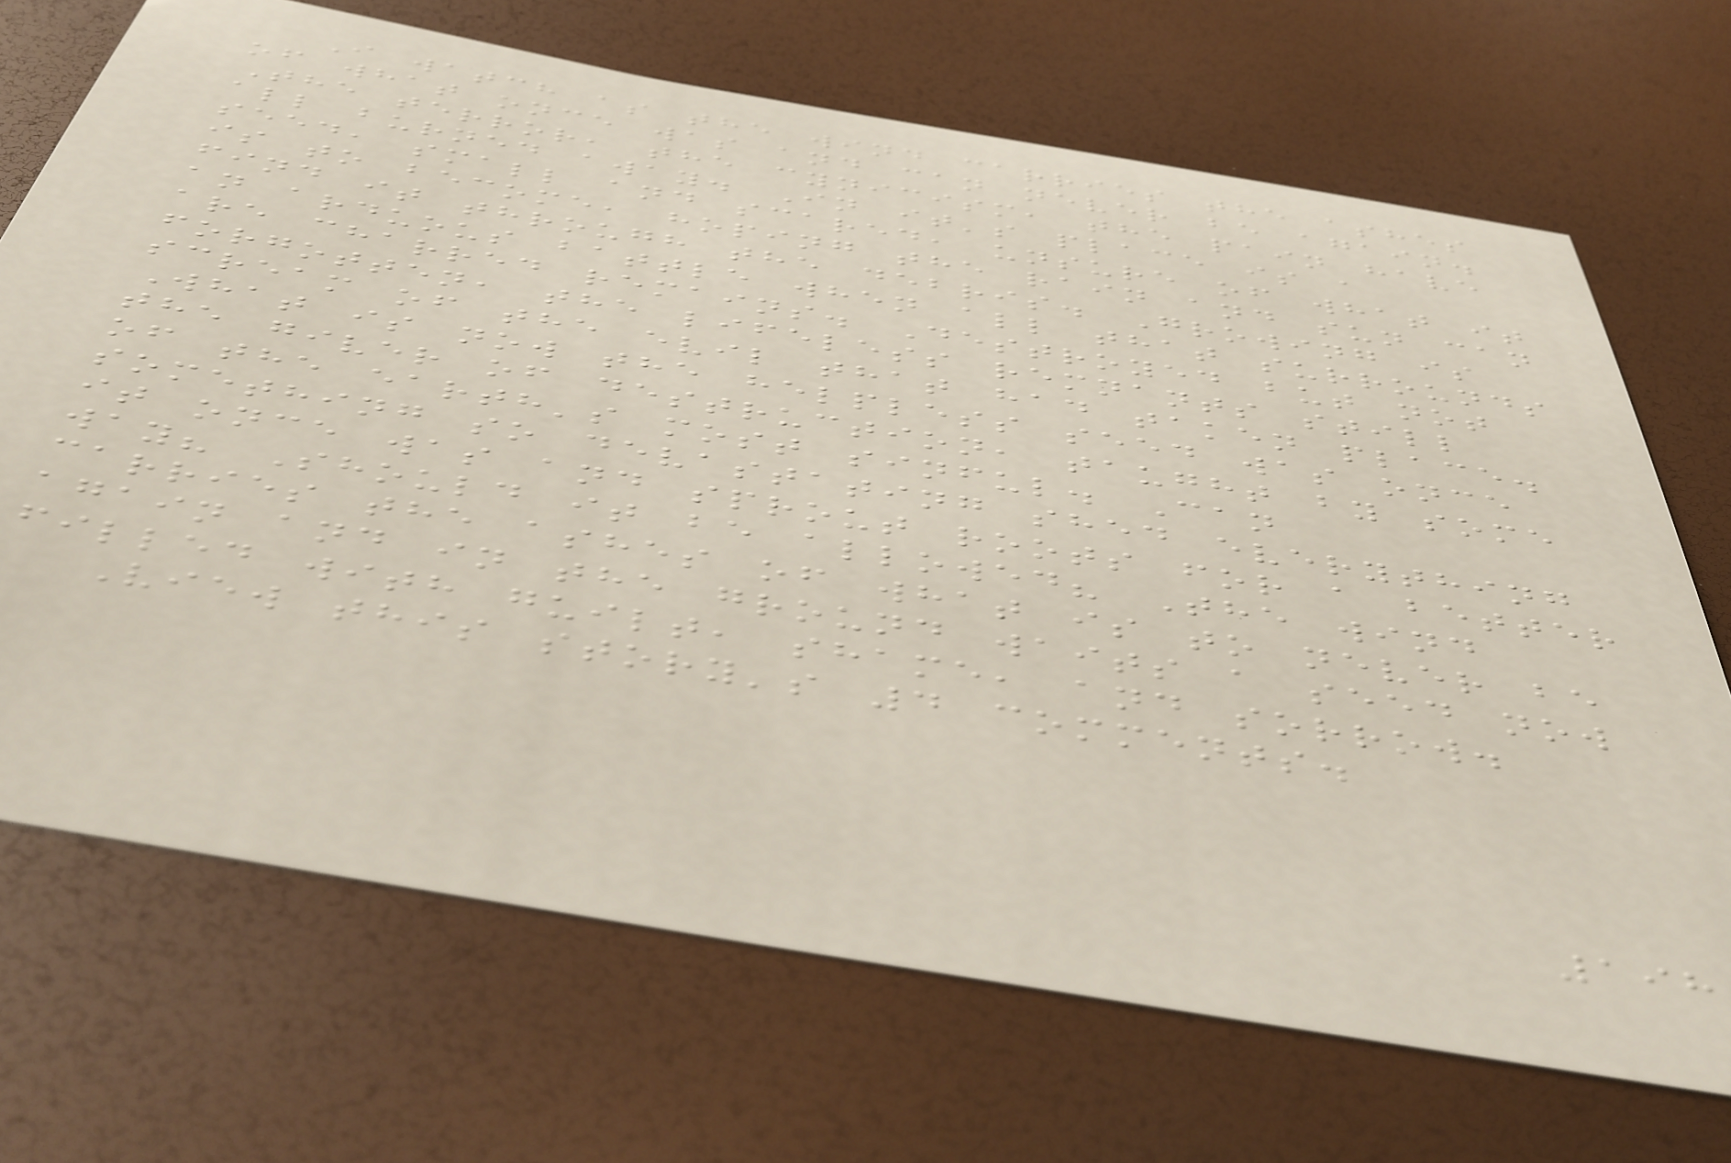I watch as the wind carries the ashes
of what once was and can never be again.
The terror, the cynicism, the pain have
all burned away. In it's place is a
seed, small and scared, unsure of what it
is to become, hoping the rain and sun can
find it through the debris. Growing is
an arduous battle when all that surrounds
are charred remains. Destroyed but not
forgotten, the lifeless remnants still
scream of the evil that had taken place.
What is now the helpless seed was once
the giver of destruction, taught by some
of the earth's most sinful. Can
something so devastating shed everything
it once was and sprout roots for a better
way? Should it be allowed? The wind
carries the ashes of what is to never be
again and in the ground waits a seed now
filled with guilt, shame, and sorrow.
View this story's 4 comments.
198
